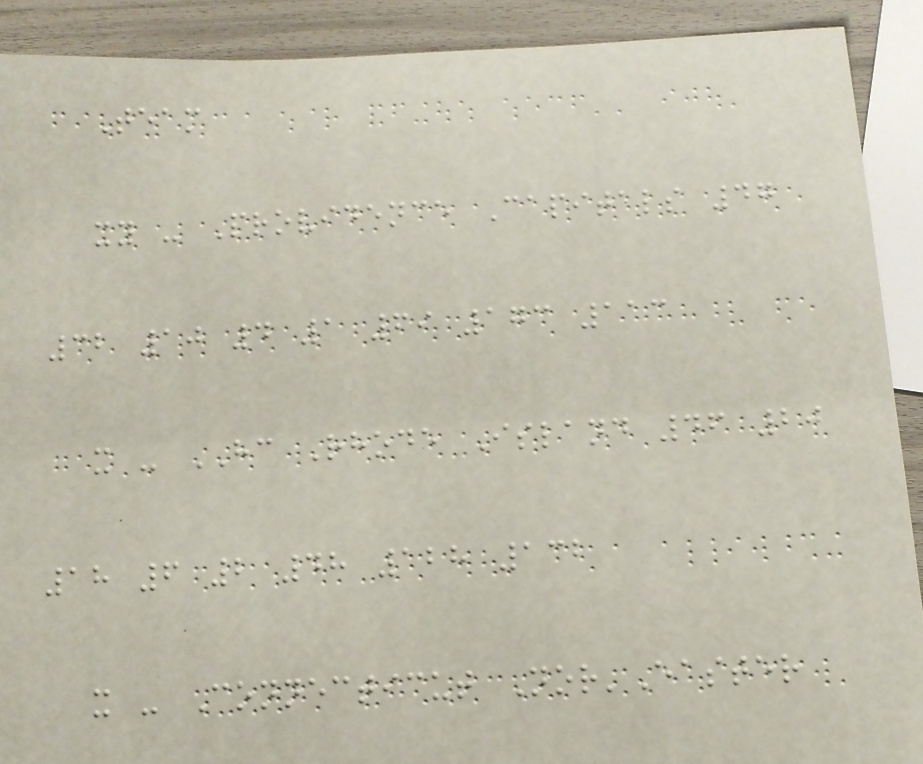Team
xy - Providence Capitals 47
32 10 4 1 69 173 113
x - HC Rhode Island 46 20
18 6 2 48 128 132
x - Connecticut Nor'Easter
